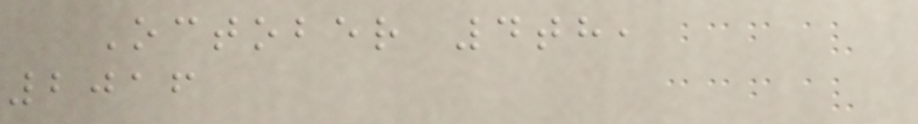October 4th,
2016
